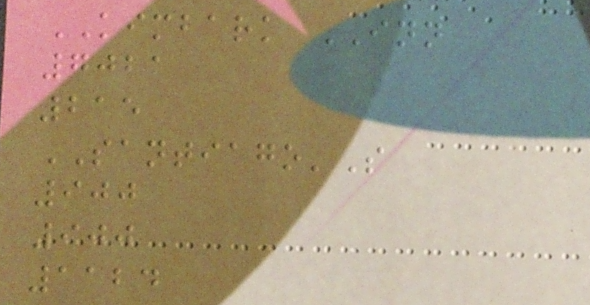KIMBARK INN
7021
215
SANTIAGO'S
900
900
1124
